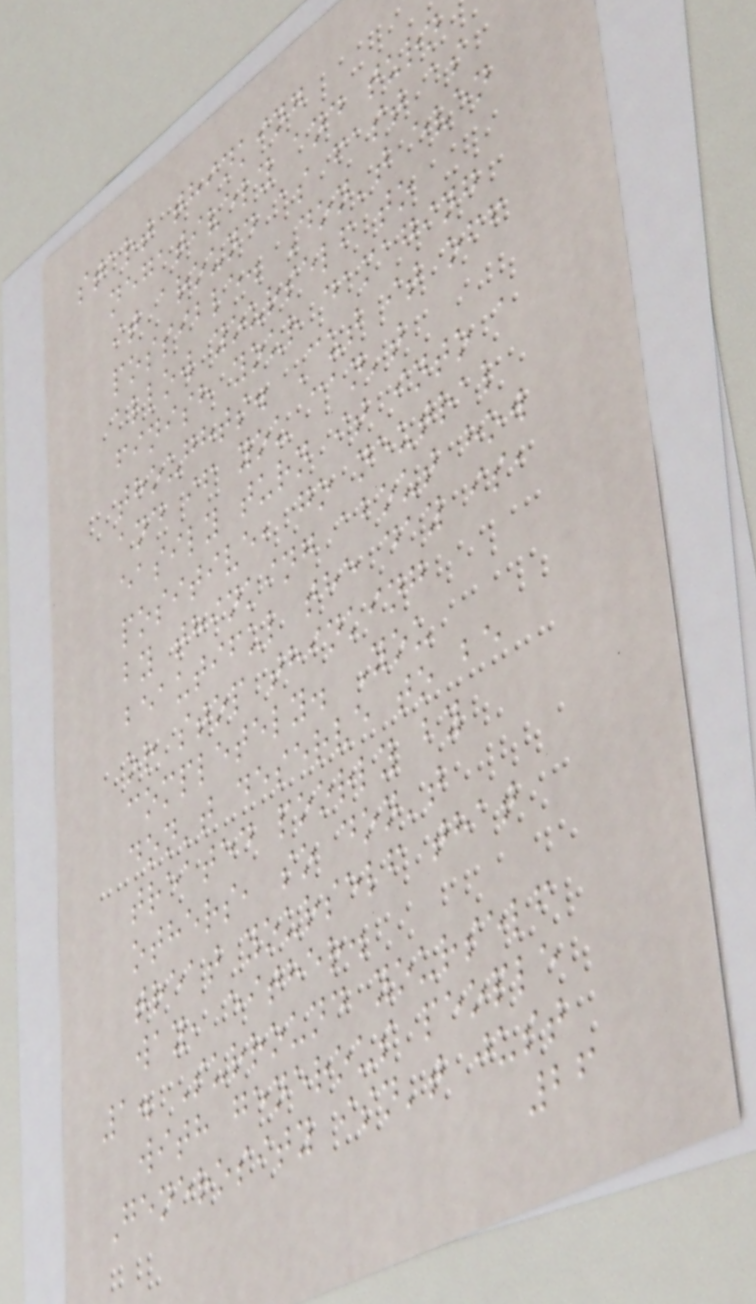start thinking
negatively and turn
it around as fast as
possible. Don't even
allow yourself to
finish your damaging
thoughts. Cut it off
and if you can't
easily turn it into a
positive, go neutral
by thinking about how
beautiful the day is,
or stop thinking
completely. You
don't deserve to be
treated poorly by
others, so don't
treat yourself that
way, either.
1. Surround yourself
with generous people
Generosity isn't just
26
